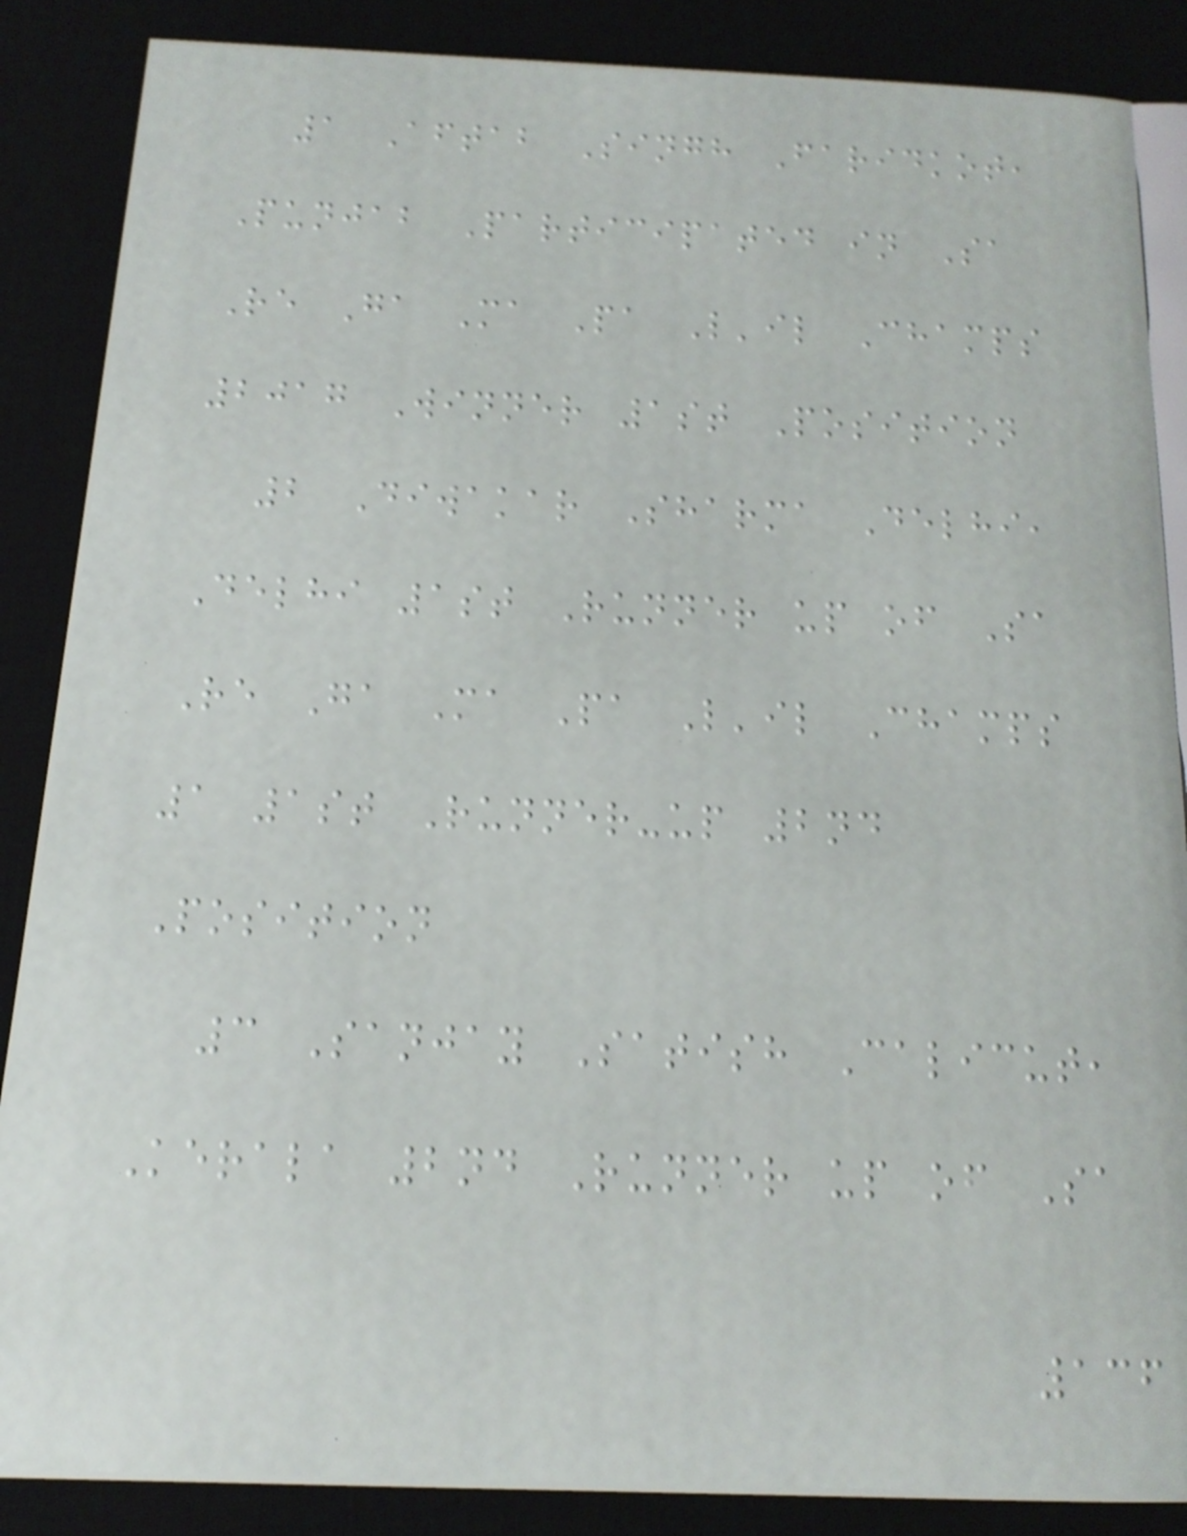1 Aftab Singh Faridkot,
Punjab Participated in Sa
Re Ga Ma Pa L'il Champs
2017 Winner 1st Position
2 Diwakar Sharma Delhi,
Delhi 1st Runner up of Sa
Re Ga Ma Pa L'il Champs
1 1st Runner-up 2nd
Position
3 Sanjay Satish Calicut,
Kerala 2nd Runner up of Sa
136
